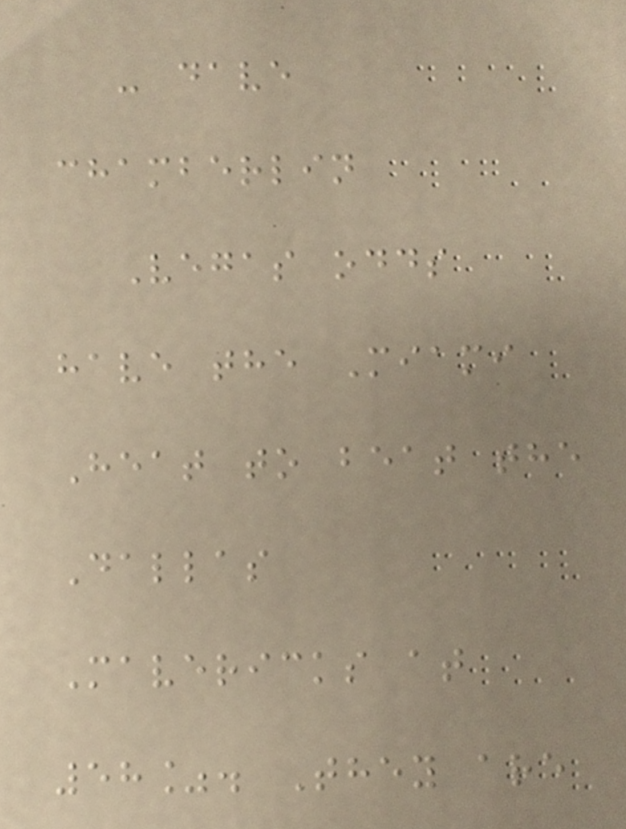- dave
chamberlin
Vegas odds
have the Miami
Heat to beat the
Dallas
Mavericks at
58%. They are
